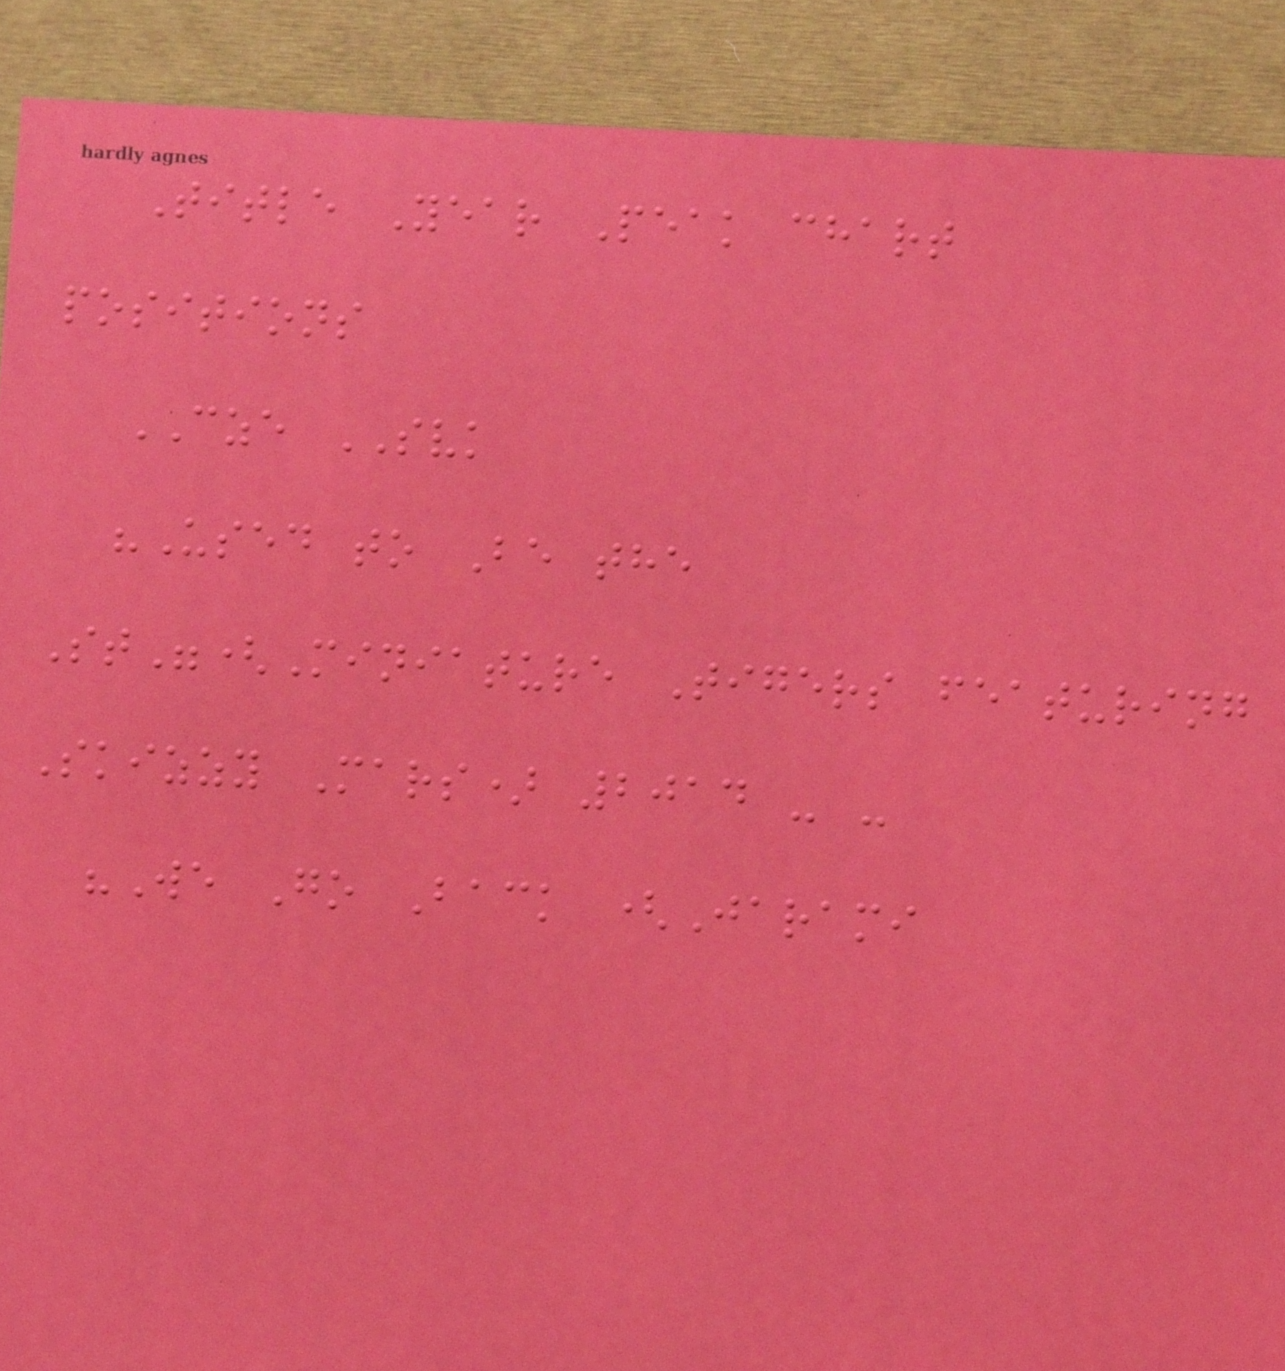Title Year Peak chart
positions
CZE SVK
"Used to Be the
St"(Miniature Tigers featuring
Skizzy Mars) 2014 - -
"We Go Back (Jarami
